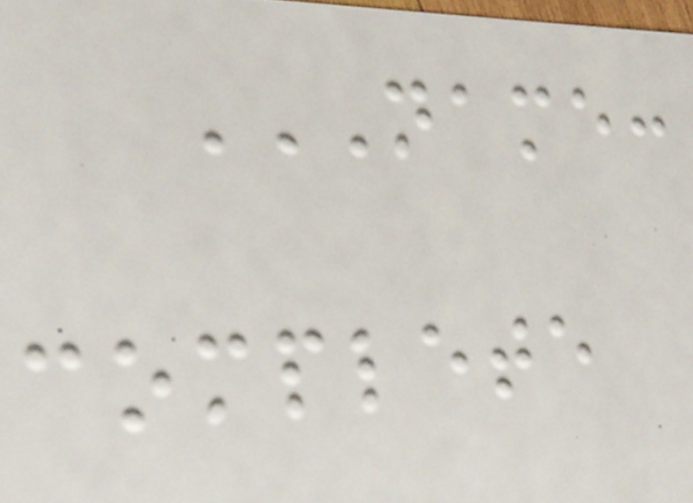NAME:
COMPLETE
